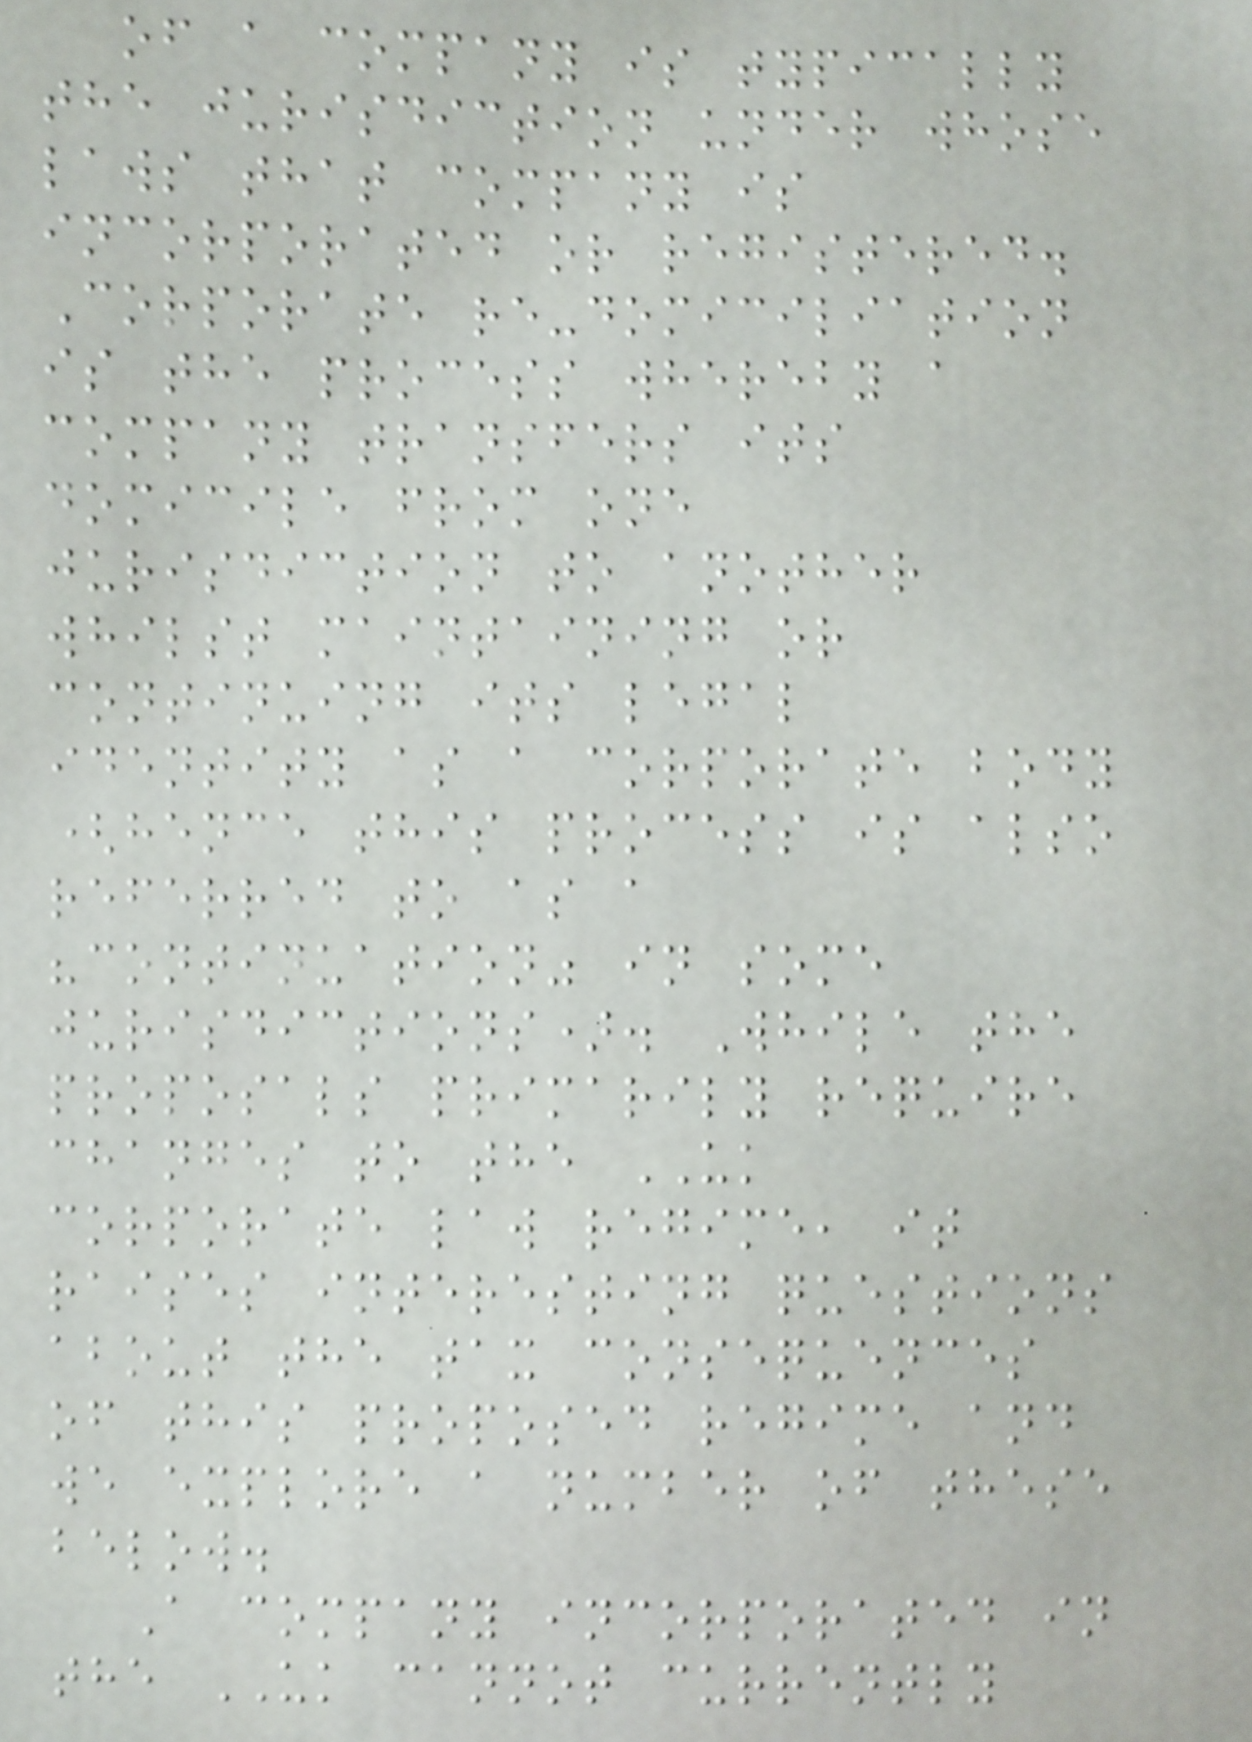of a company is typically
the jurisdiction under whose
laws that company is
incorporated or registered.
Corporate re-domiciliation
is the process whereby a
company transfers its
domicile from one
jurisdiction to another
whilst maintaining or
continuing its legal
identity as a corporate body
(hence this process is also
referred to as a
"continuation" in some
jurisdictions). While the
proposals primarily require
changes to the UK
corporate law regime, it
raises interesting questions
about the tax consequences
of this proposed regime and
we explore a number of these
below.
A company incorporated in
the UK cannot currently
